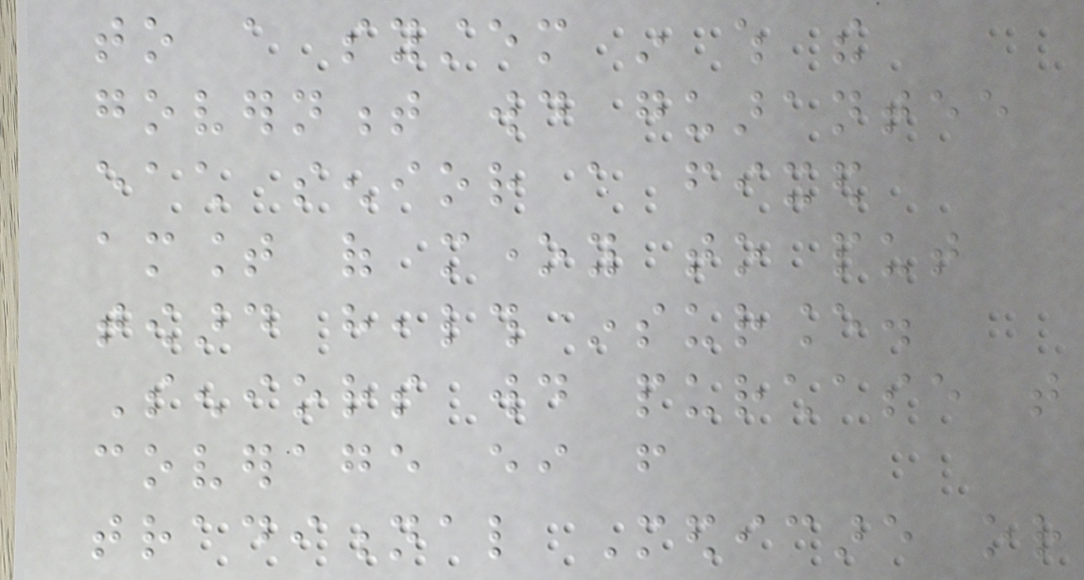to a system in which the
government would guarantee
each senior a fixed
amount of money to put
toward health insurance.
Seniors would purchase that
coverage either from
traditional Medicare or
